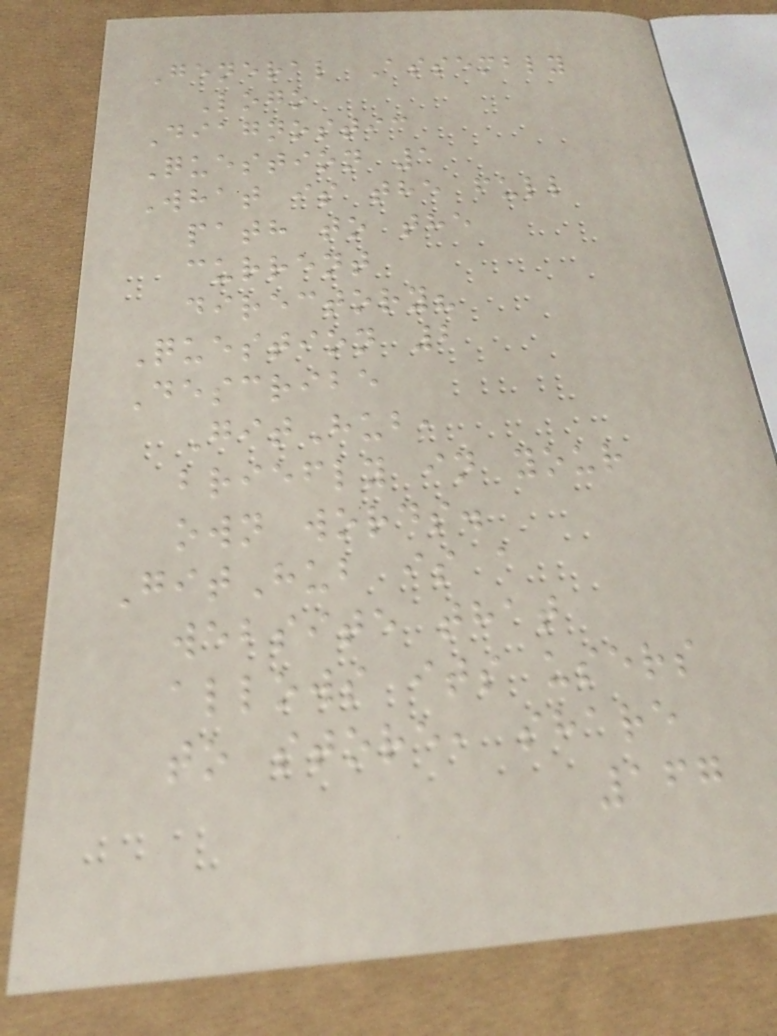General Assembly
Logo
Diagnostic
Question 1
What is the full
path to the
current
directory?
Question 2
Describe
GitHub,
briefly in your
own words.
GitHub is a
website that
allows its users
to store, share
167
